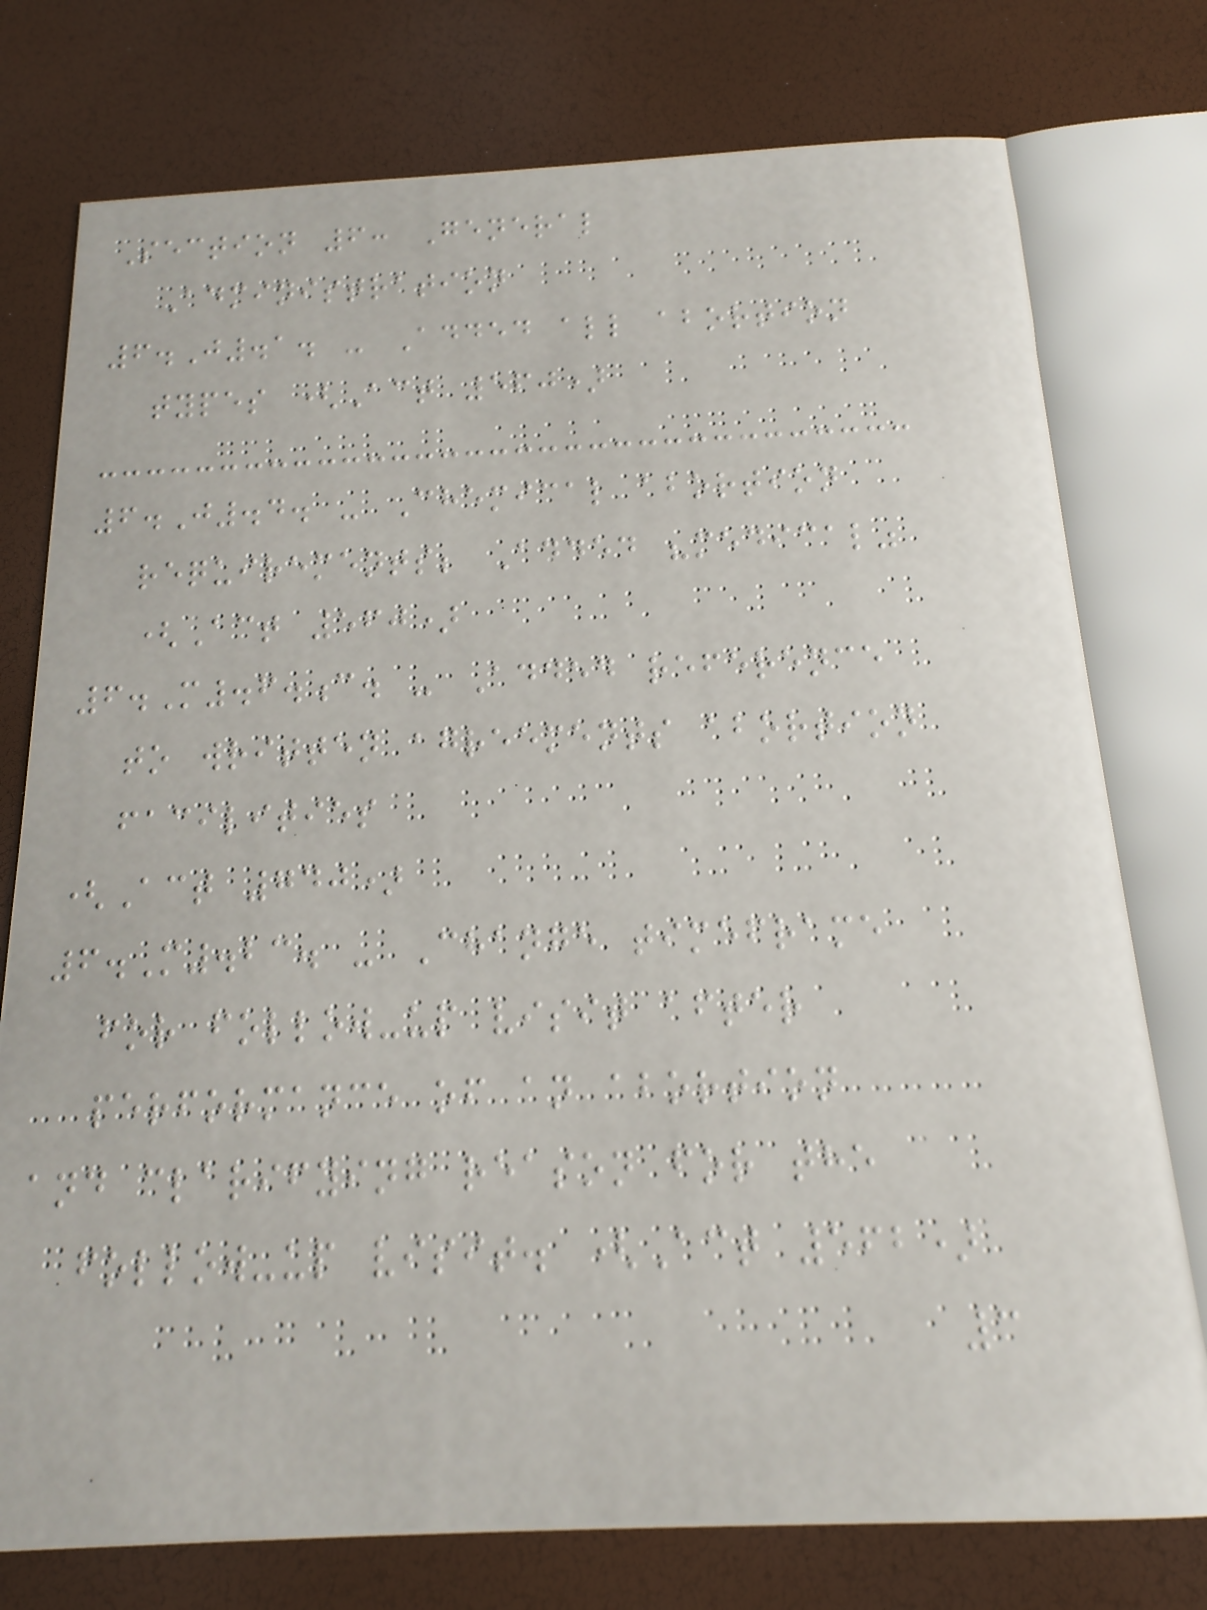Section 6: General
Administration
6.J.1. - Added all abortion
types (Act 560)
6.J.4. - Chemical abortion
requirements; Added "medical"
(Act 560)
6.M.6.c. - Added reference
to written agreements abortion
facilities
(Act 740)
6.M.23. - Change timeframe
for follow-up visit after
performance of an abortion
and clarifying reason for the
follow-up visit. (Act 562)
3
